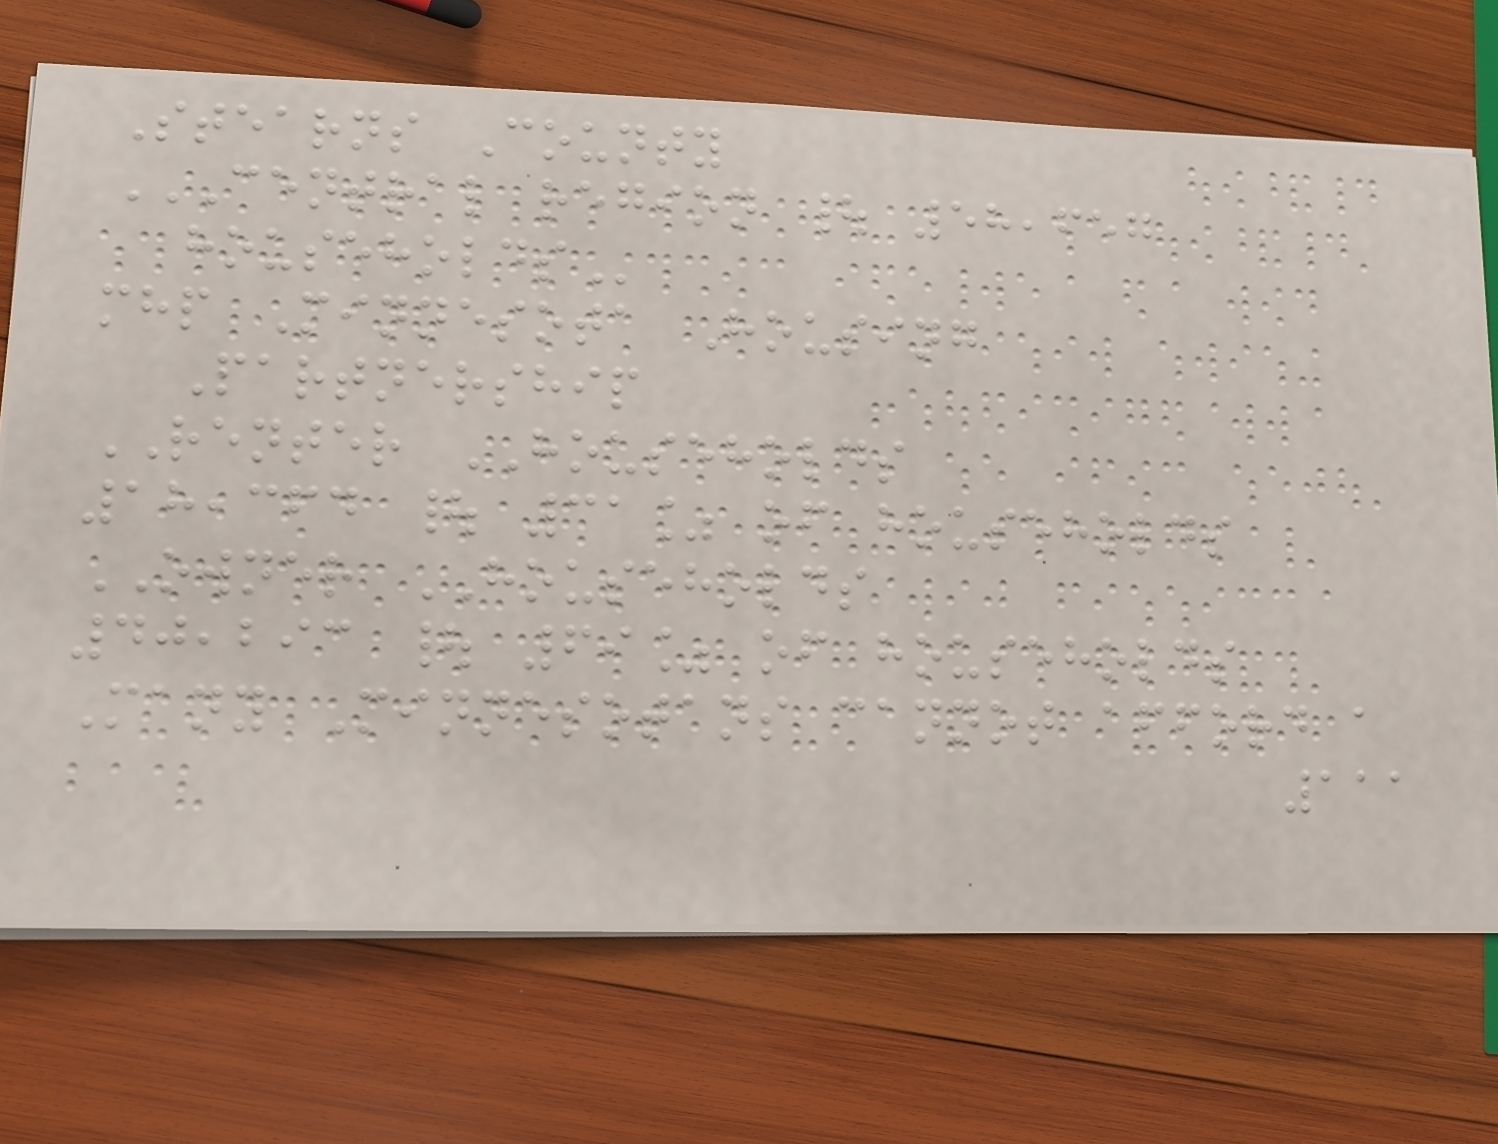Stearns County
CENTRAL REGION | 58,657
HOUSEHOLDS
mhp Minnesota Housing
Partnership
RENTER HOUSEHOLDS
18,364 | 31% of households
OWNER HOUSEHOLDS
40,293 | 69% of households
Many Minnesotans cannot afford a
111
